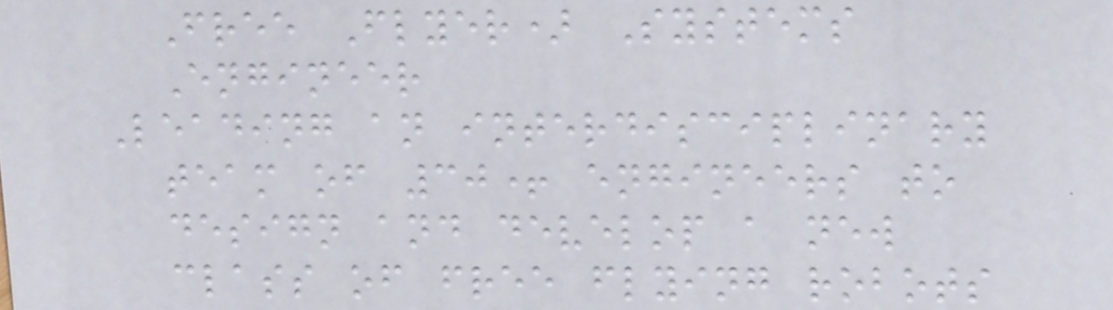Free Flyer) Systems
Engineer
Leading an interdisciplinary
team of 30+ engineers to
design and develop a new
class of free flying robots
